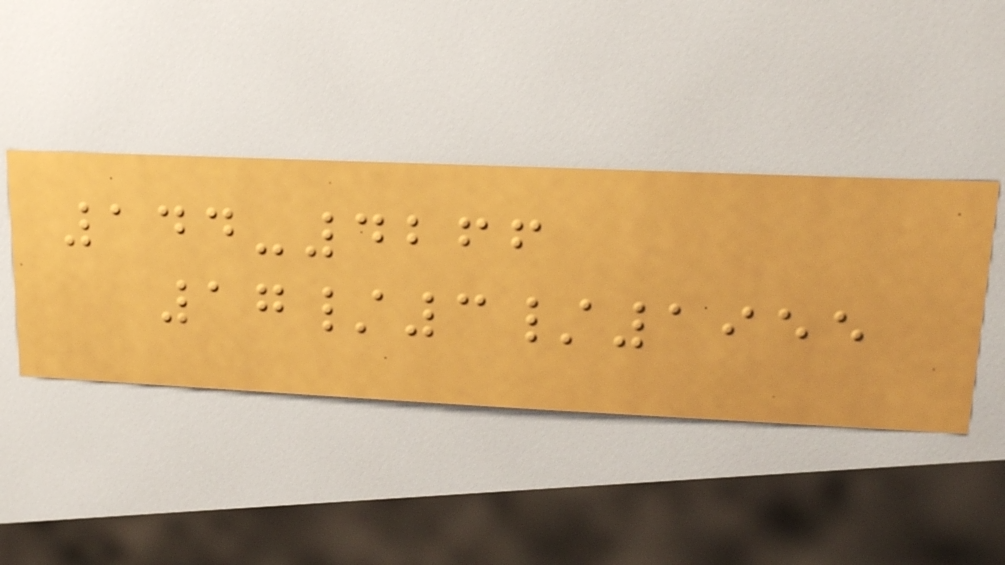144-4266
17/3/1955
